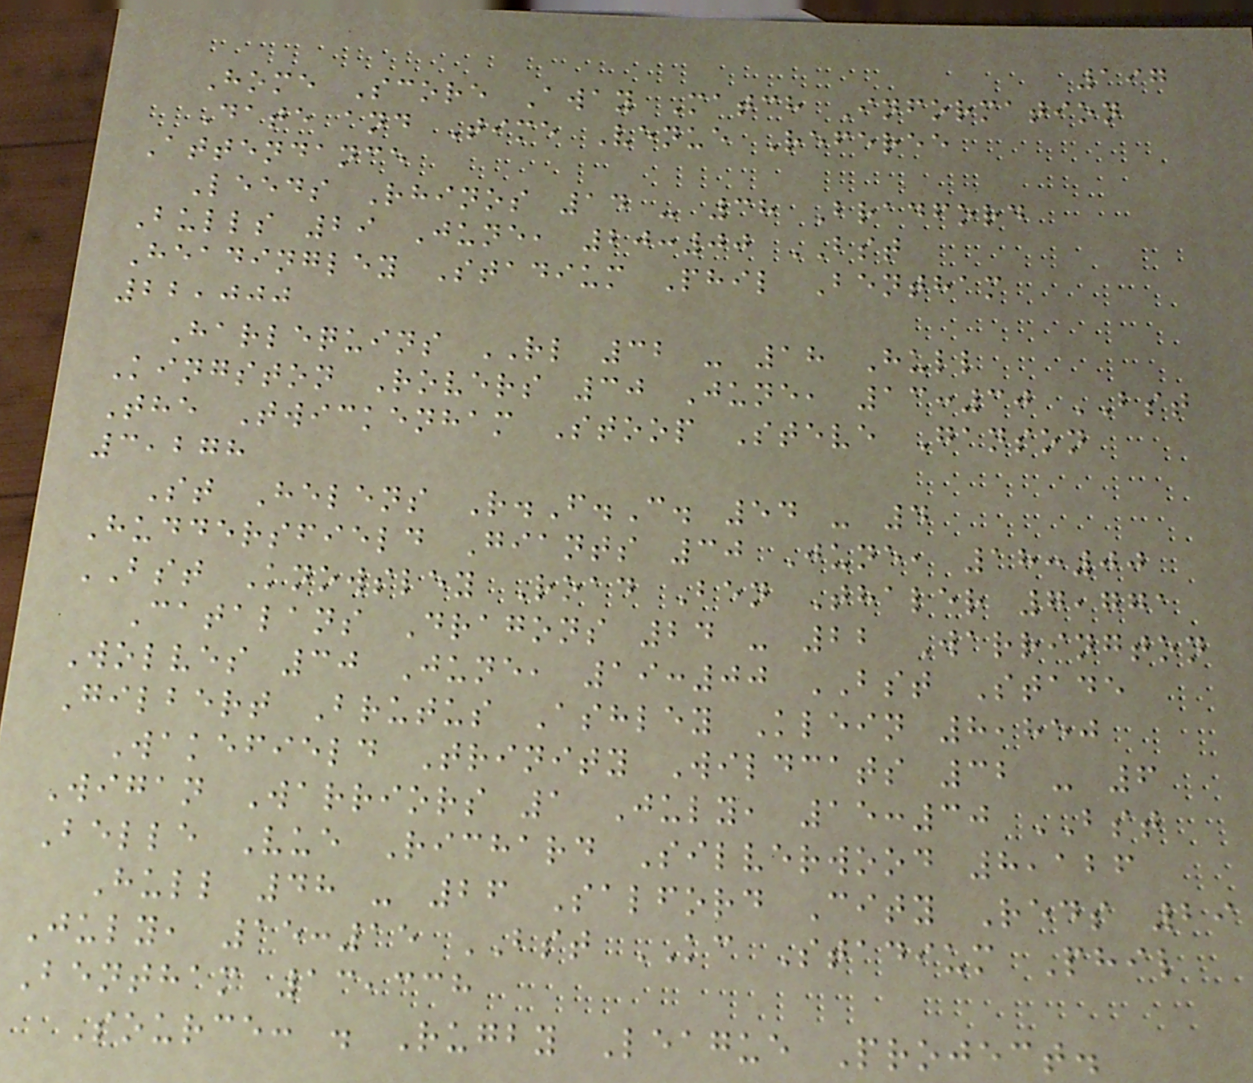197
Home Score Away Match Information
Date and Time Venue Referee
Attendance
Leeds Rhinos 14 - 38 Bradford
Bulls 29 June, 20:00 BST
Headingley Stadium Phil Bentham
22,000
Harlequins RL 32 - 18 Hull
Kingston Rovers 30 June, 13:30 BST
The Twickenham Stoop Steve Ganson
3,278
St Helens R.F.C. 54 - 4
Huddersfield Giants 30 June, 18:00
BST Knowsley Road Ben Thaler 7,771
Catalans Dragons 24 - 22 Warrington
Wolves 30 June, 19:00 BST Stade
Gilbert Brutus Ashley Klein 8,850
Wakefield Trinity Wildcats 32 - 6
Wigan Warriors 1 July, 15:30 BST
Belle Vue Richard Silverwood 8,126
Hull 48 - 26 Salford City Reds 29
July, 15:15 BST KC Stadium Phil
Bentham 13,338
Source: . Rugby League Project.
